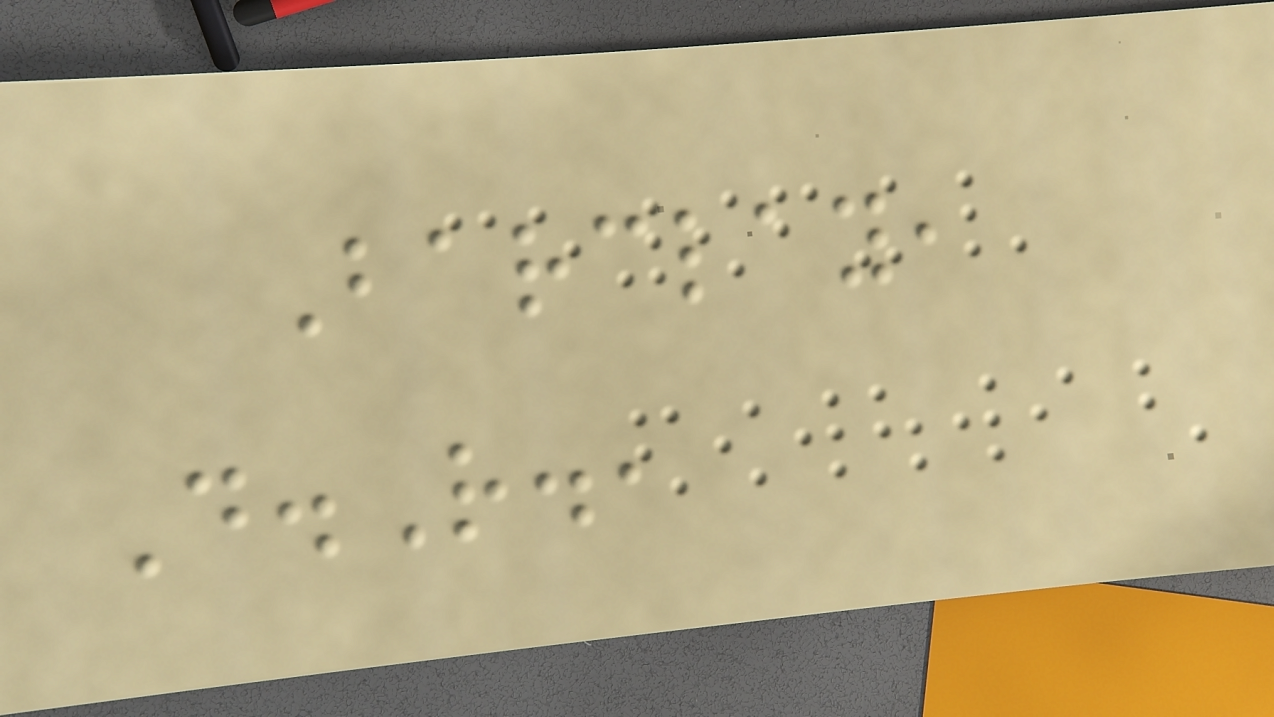Barclay,
D.R.,
